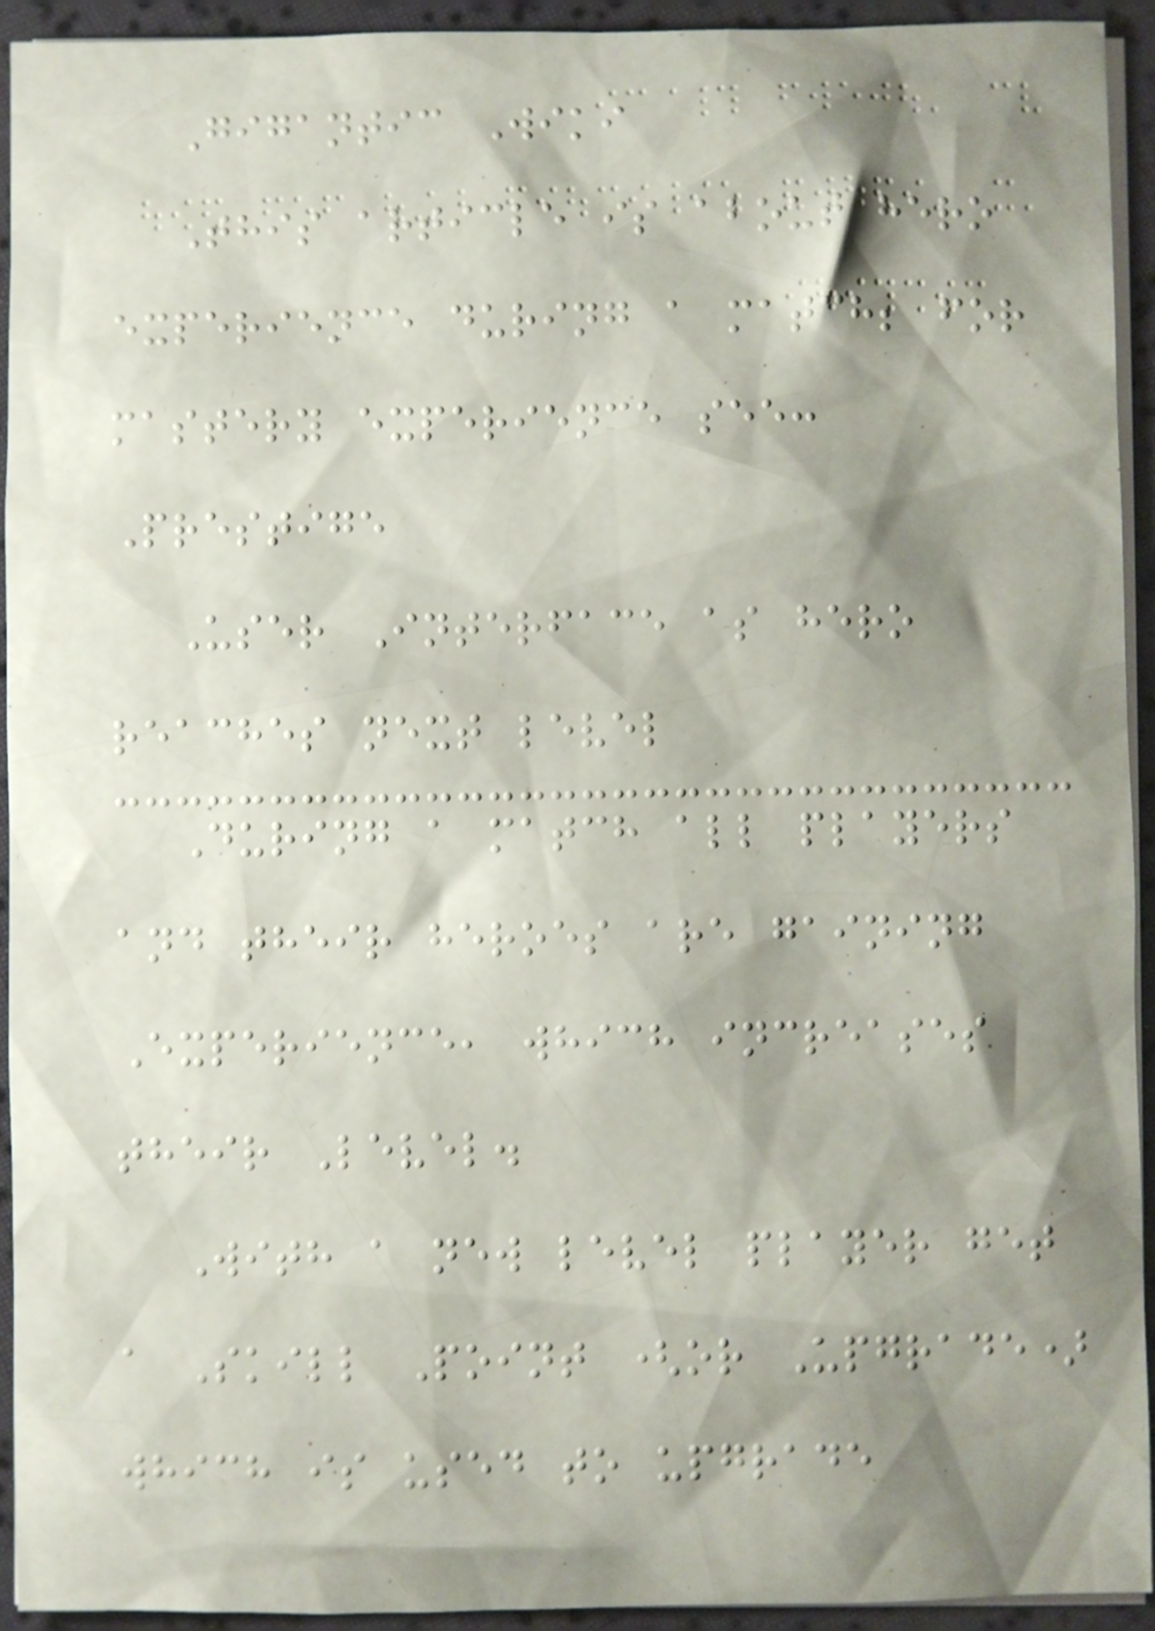Gigantic Wiki
This article is about hero
experience during a match; for
mastery experience see:
Prestige
User Interface as hero
reaches next level
During a match all players
and their heroes are gaining
Experience, which increases
their Level.
With a new level player get
a Skill Point (or Upgrade)
which is used to upgrade
